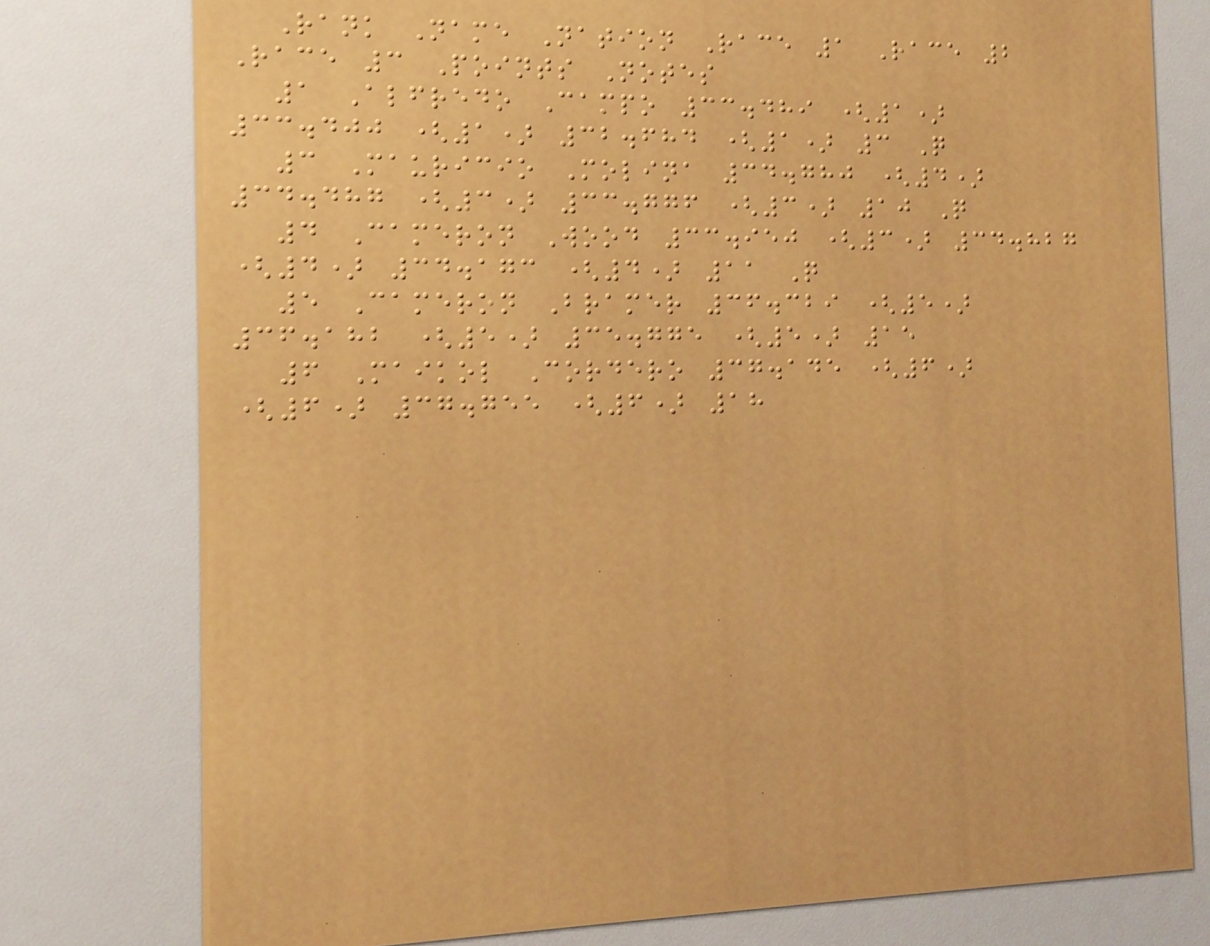Rank Name Nation Race 1 Race 2
Race 3 Points Notes
1 Alfredo Campo 33.489 (1)
33.400 (1) 32.684 (1) 3 Q
3 Mauricio Molina 34.780 (4)
34.487 (3) 33.776 (3) 10 Q
4 Cameron Wood 33.950 (3) 34.827
(4) 34.173 (4) 11 Q
5 Cameron Bramer 36.329 (5)
36.182 (5) 35.775 (5) 15
6 Maikol Cordero 37.145 (6)
(6) 37.755 (6) 18
